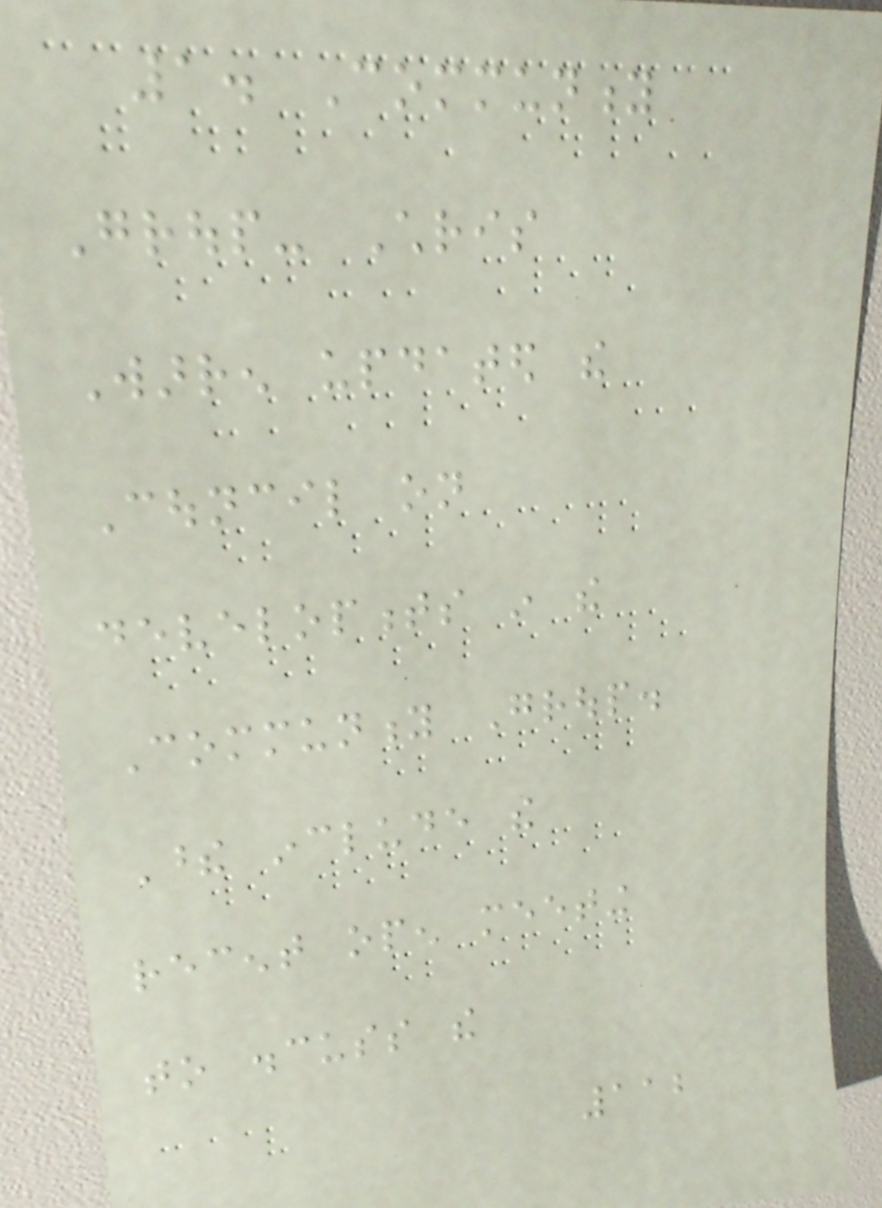1. Community
Group- Chris
Warren updated the
Council on
developments in the
Community Group.
These include the
recent open meeting
to discuss the
112
